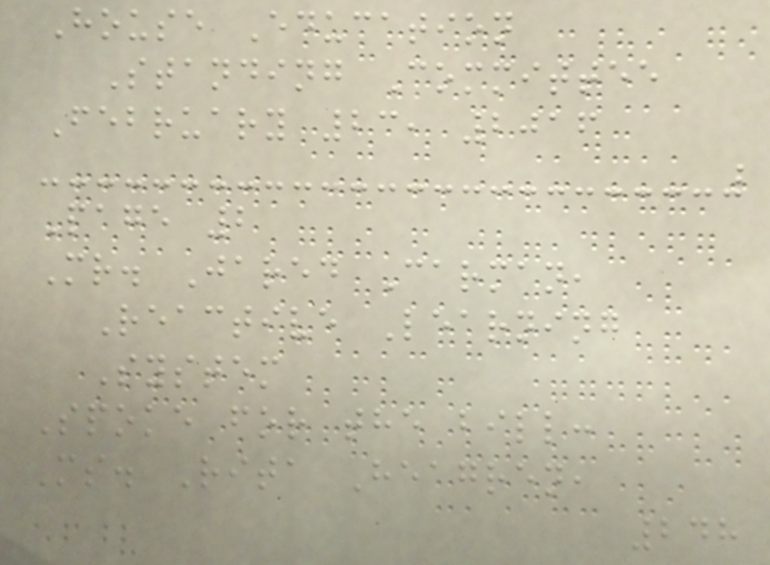House Education
Standing Committee
February 23, 2016
Page 2
Mr. Jared Carman,
Reactive Learning
System
Spoke for the bill:
Ms. Rita Heagren,
248
